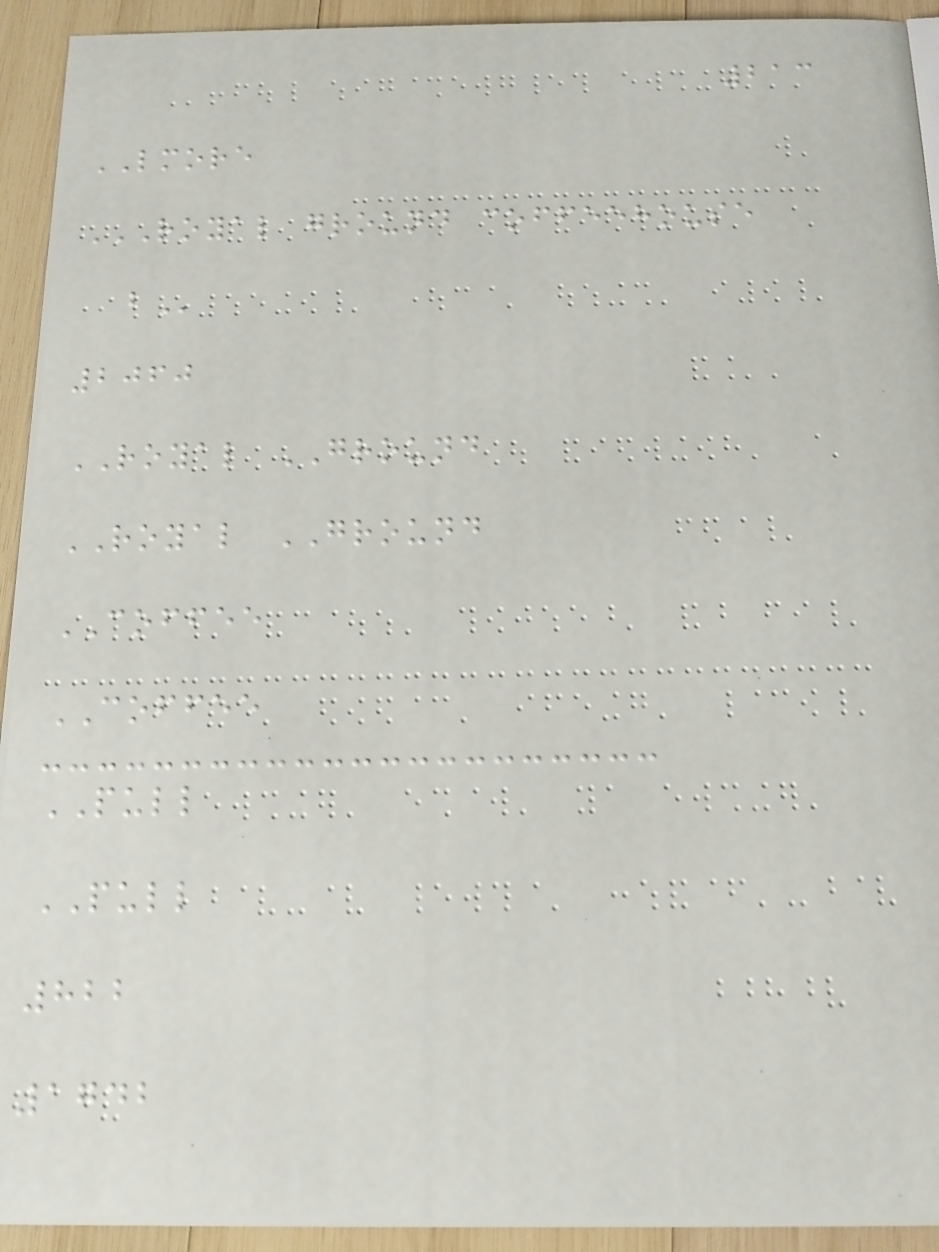213
LMORE
ROYAL GROUND COFFEEHOUSE
B
2060
ROYAL GROUND
ROYAL GROUND
COFFEE
COFFEE
PULL
PULL
822
1742
